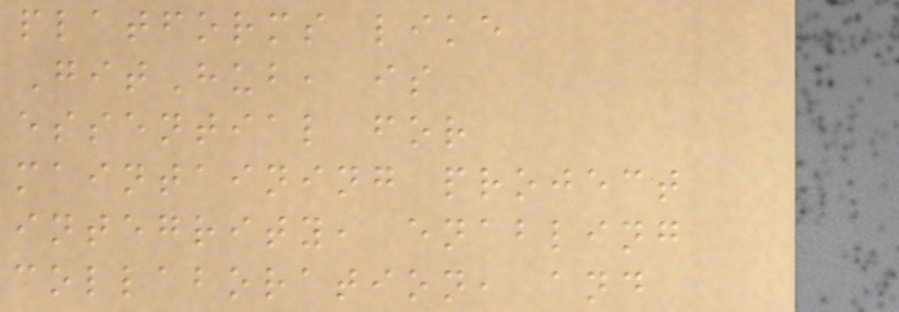platforms like
GitHub, is
essential for
maintaining project
integrity, enabling
collaboration, and
